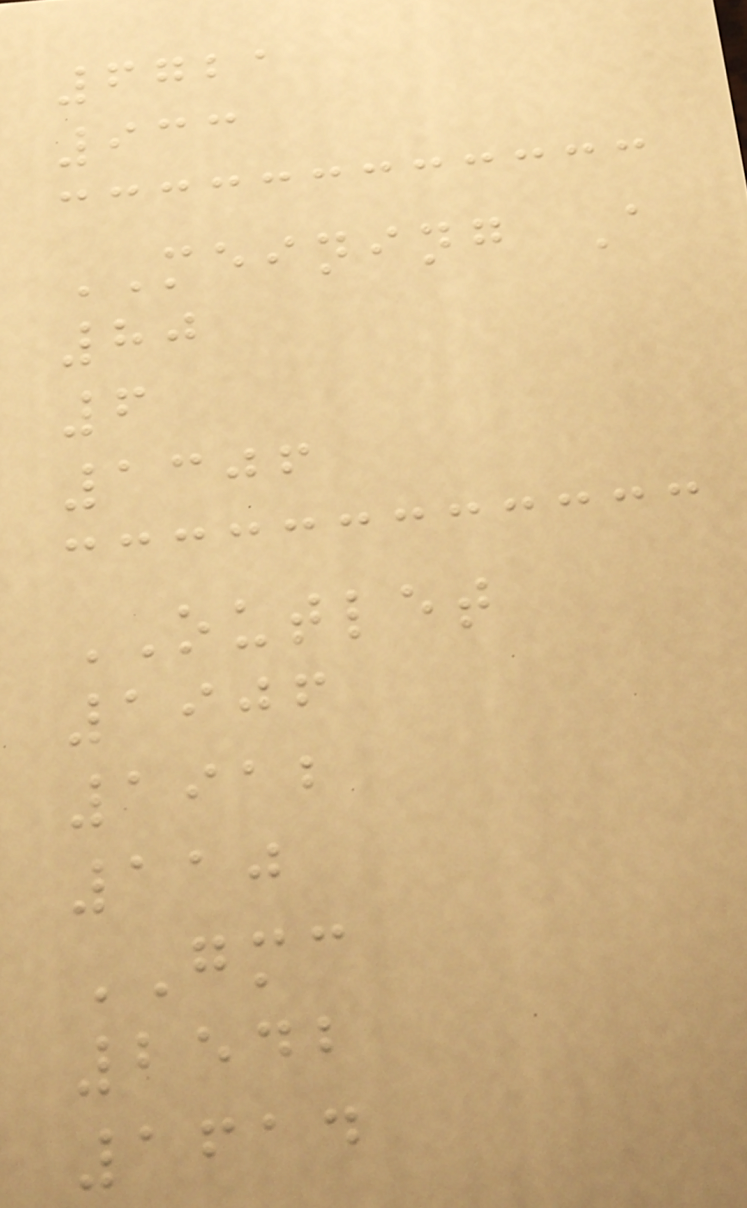6721
933
MEINING A
80
6
1306
OUTLET
1906
1912
110
GMC
2542
1614
